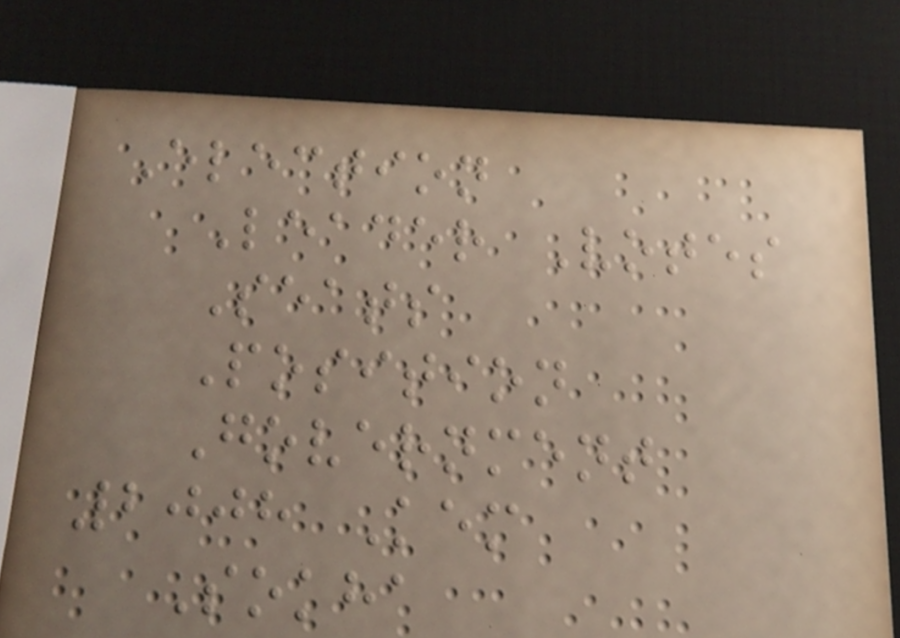Election
Leader Votes
Seats
Position
Government
2008 Kem
Sokha
